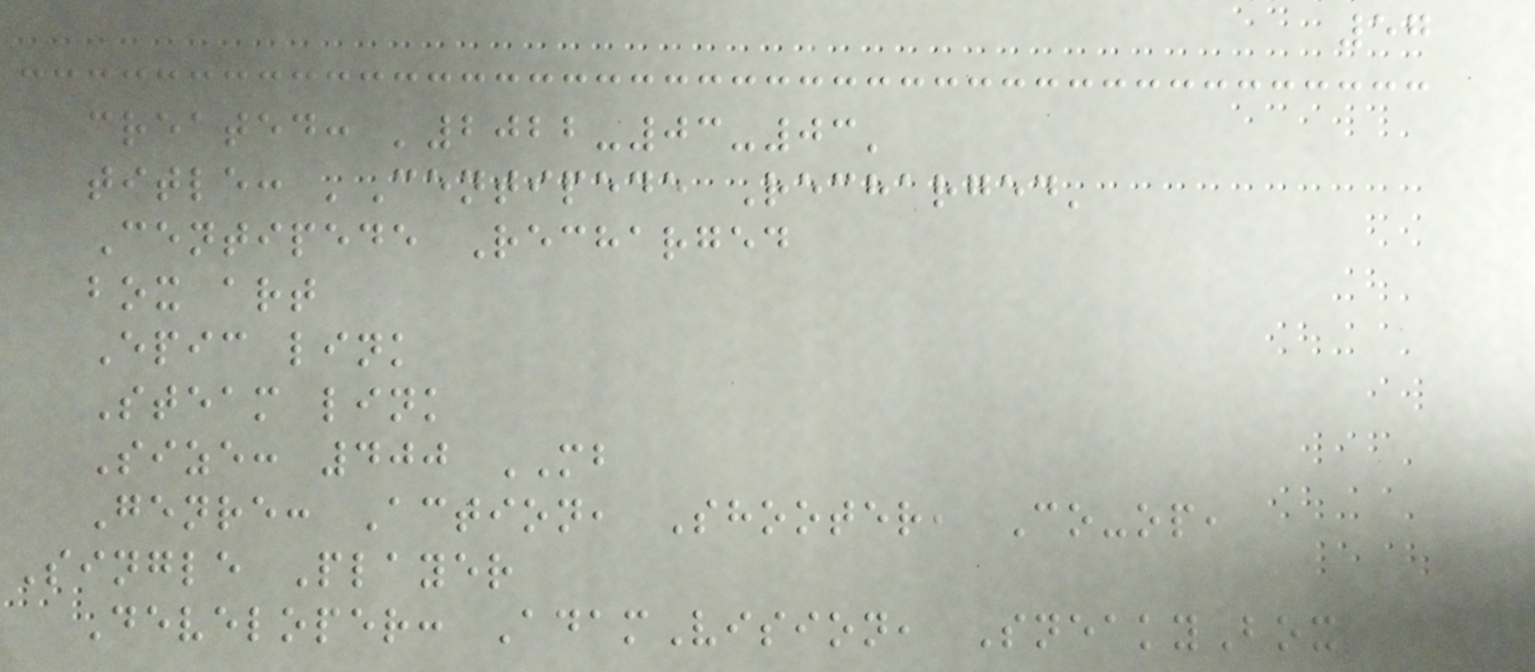57
created: '2022-03-03'
title: 'Centipede Recharged'
Centipede Recharged
box art
Epic link
Steam link
Size: 400 MB
Genre: Action, Shooter, Co-op,
Single Player
Developer: AdamVision, SneakyBox
